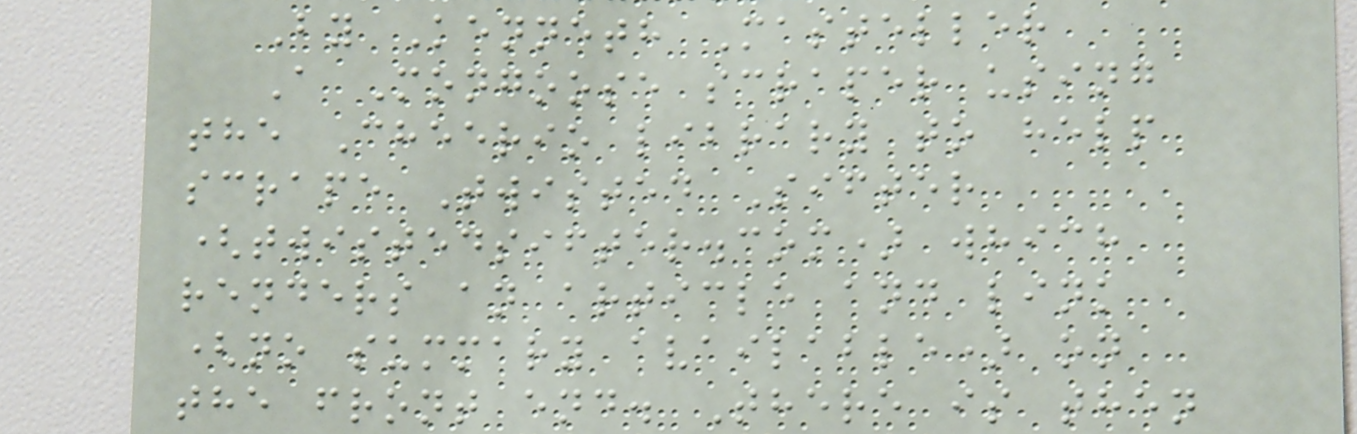By Kenneth Masteller
A Mongoose scraper using
the Cheerio library to help
scrape Twisted Sifter
(twistedsifter.com) which
renders an article and link
(no summary available) on
the front end. There is then
